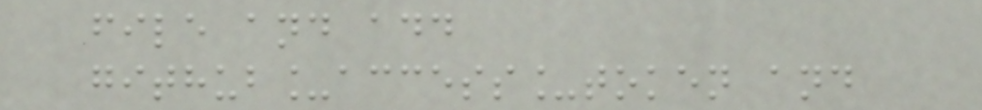file and add
github_access_token and
